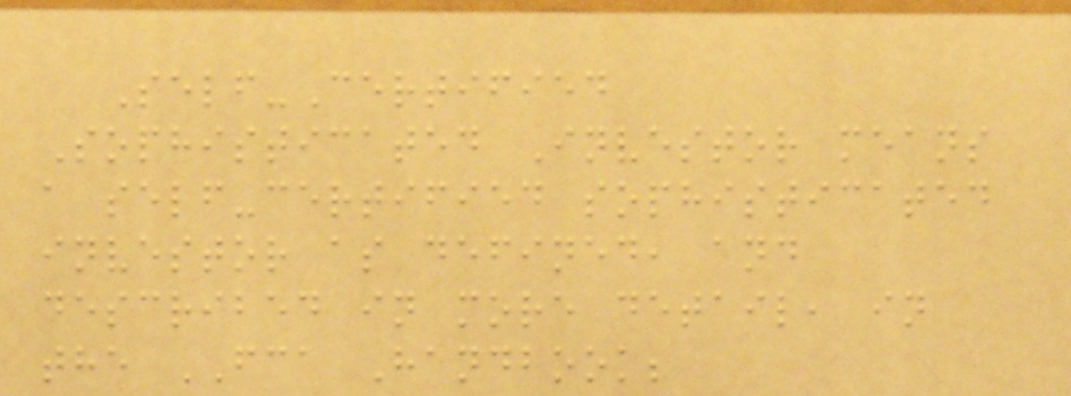Self-Certified
Sophisticated Investor means
a self-certified sophisticated
investor as defined, and
described in more detail, in
the FCA Handbook;
